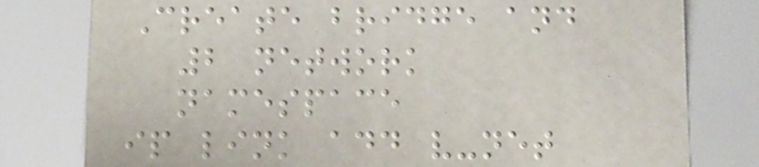Create bridge and
2 network
namespace
ip link add v-net
